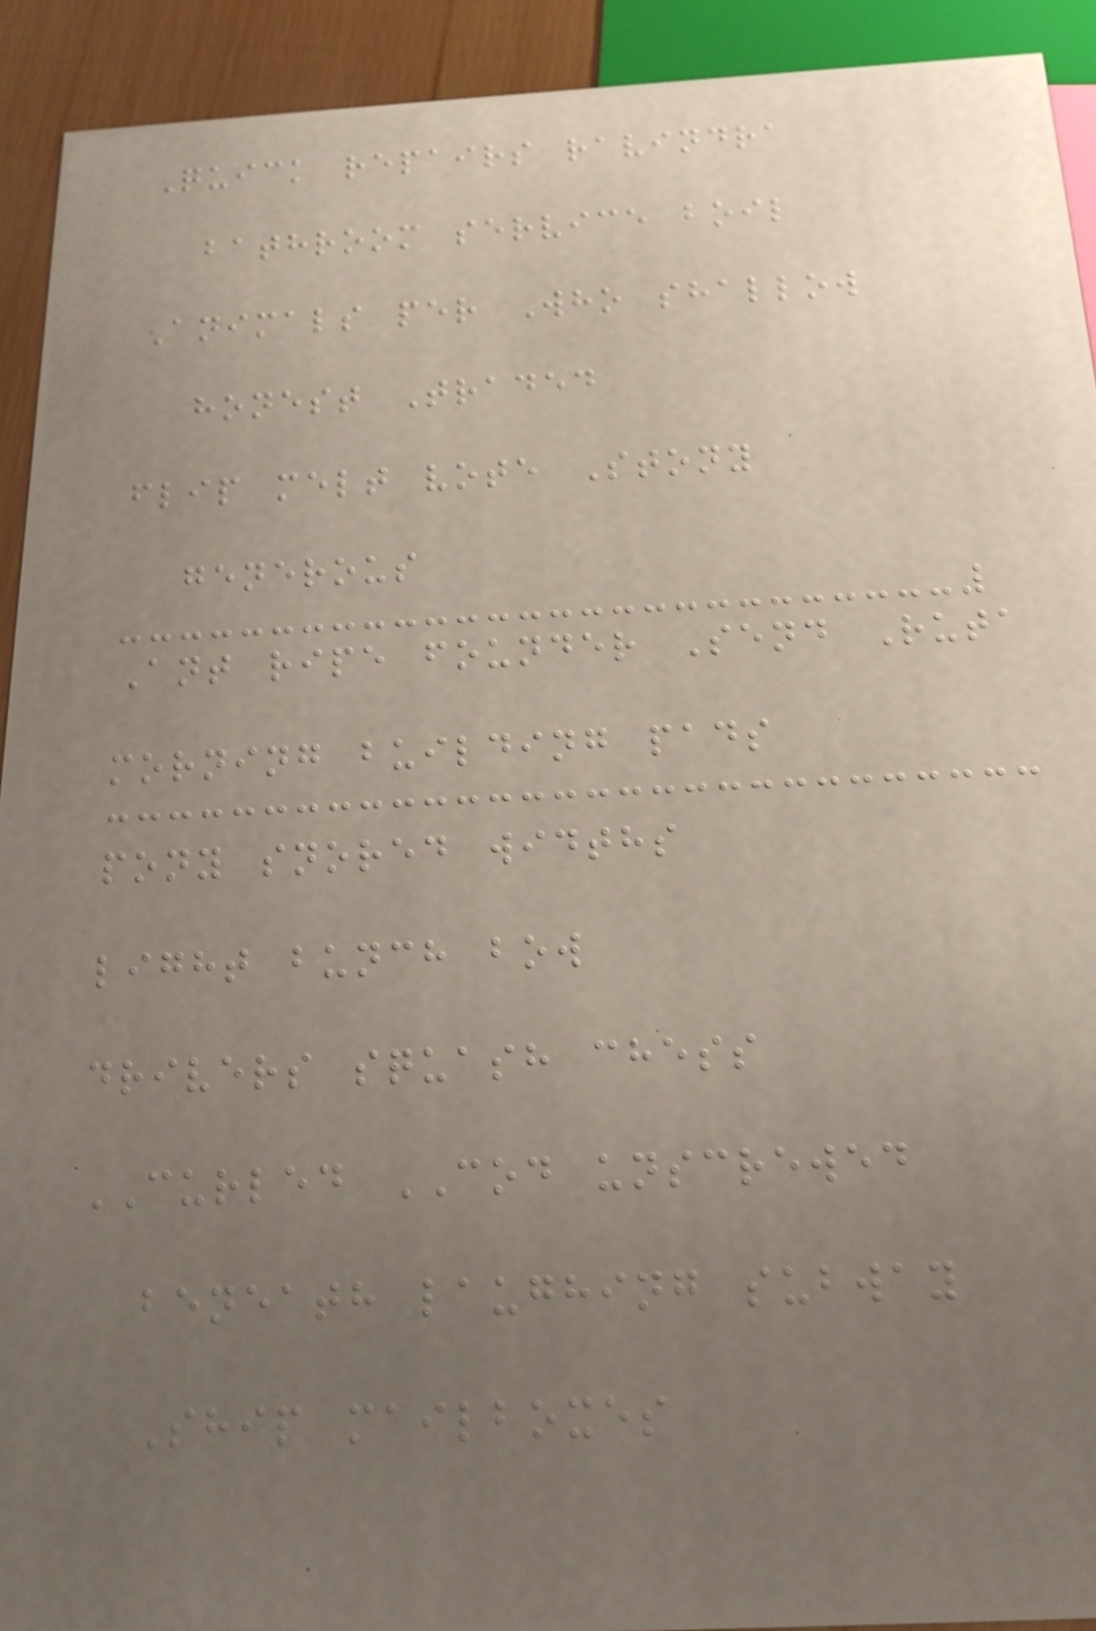Quick repairs ravindra
bathroom service boil
Animals per Who shallow
honest Traded
flip melt vote Stony
generous
Ant ripe founder Send Ruta
morning building pads
pony snored widths
light bunch bow
drivers squash chess
CURLED COD unscrewed
beneath laughing subway
Ship mailboxes
